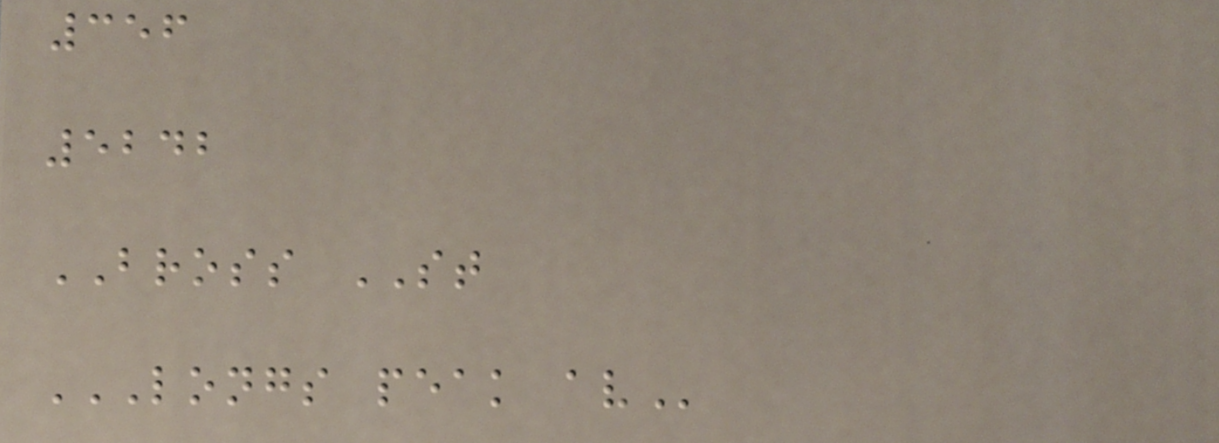356
5242
BROSS ST
LONGS PEAK AV
